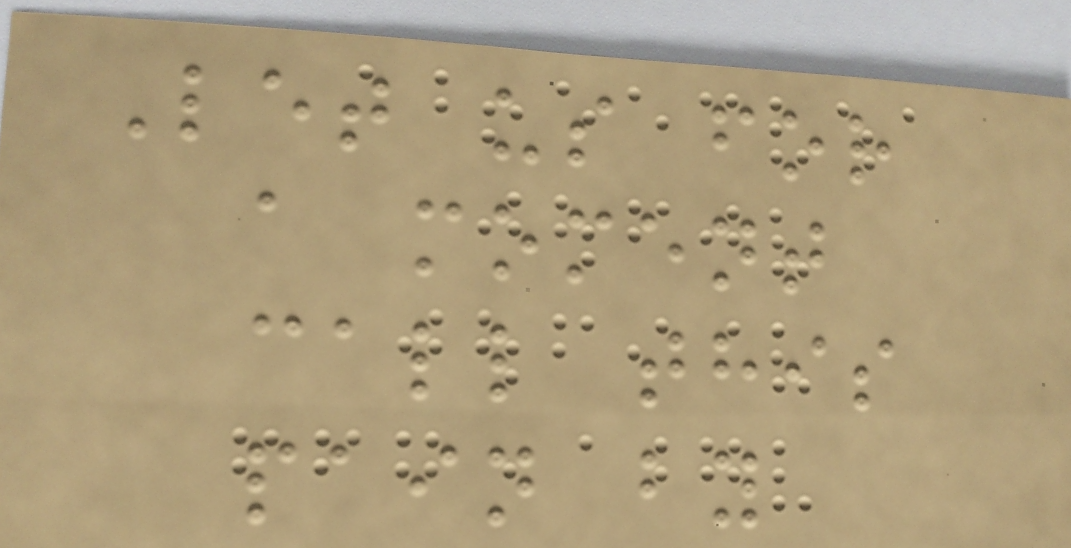Let us for
a moment
call this
pain by
